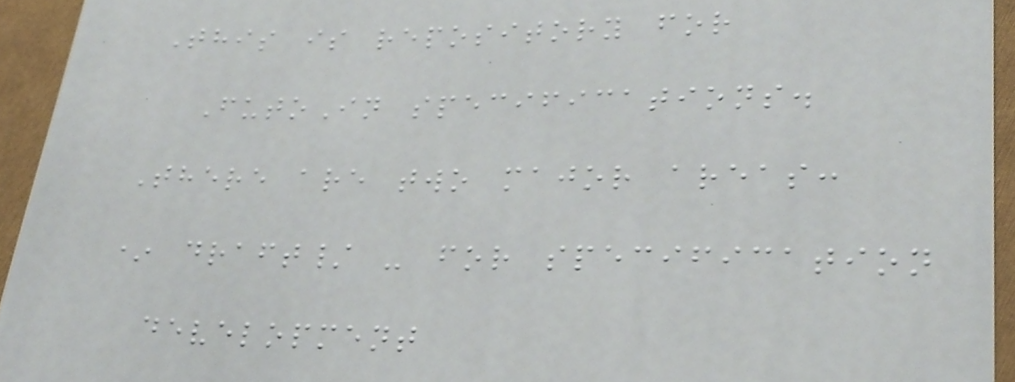This is repository for
FutoIn specifications.
There are two major areas:
* draft/ - for specification
development
